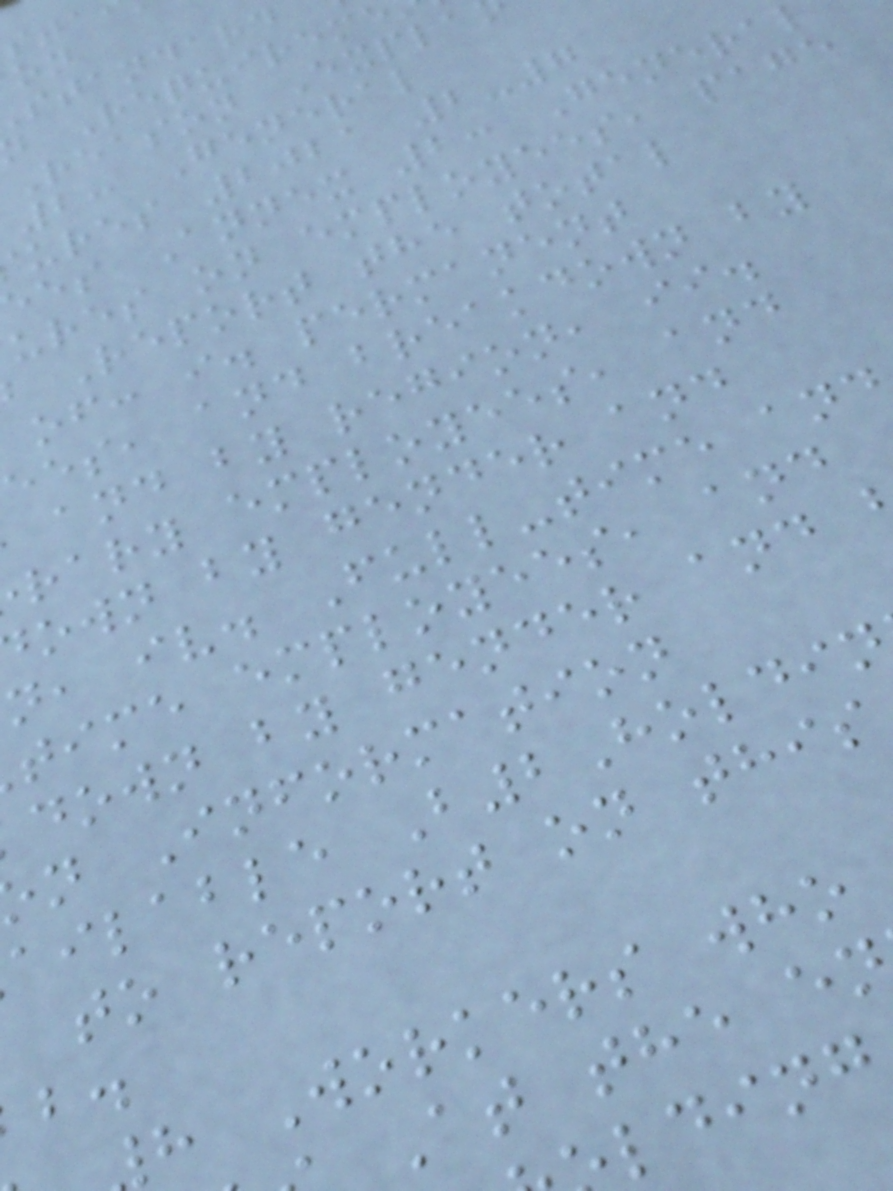standard
Requirem
Reason Expla
2: General
ures 2021 2-7
es Annex 2: Genera
ures on employees, page
Report the total
of: i. permanent
ees, and breakdown by
and by region, ii.
rary employees, and
own by gender and
n, iv. Full-time and
time employees, and
down by gender and
n Information
ailable B2Holdin
to report on this
h Workers who
At the e
